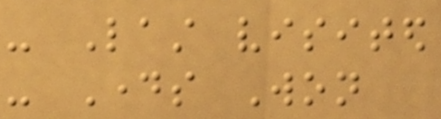- Last visited
- Days Won
